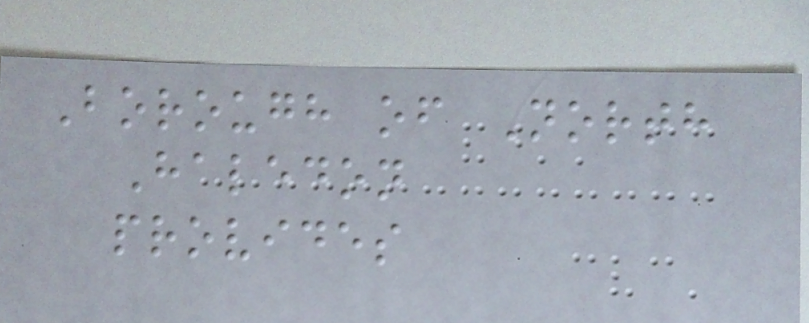Borough of North
Haledon
provides
